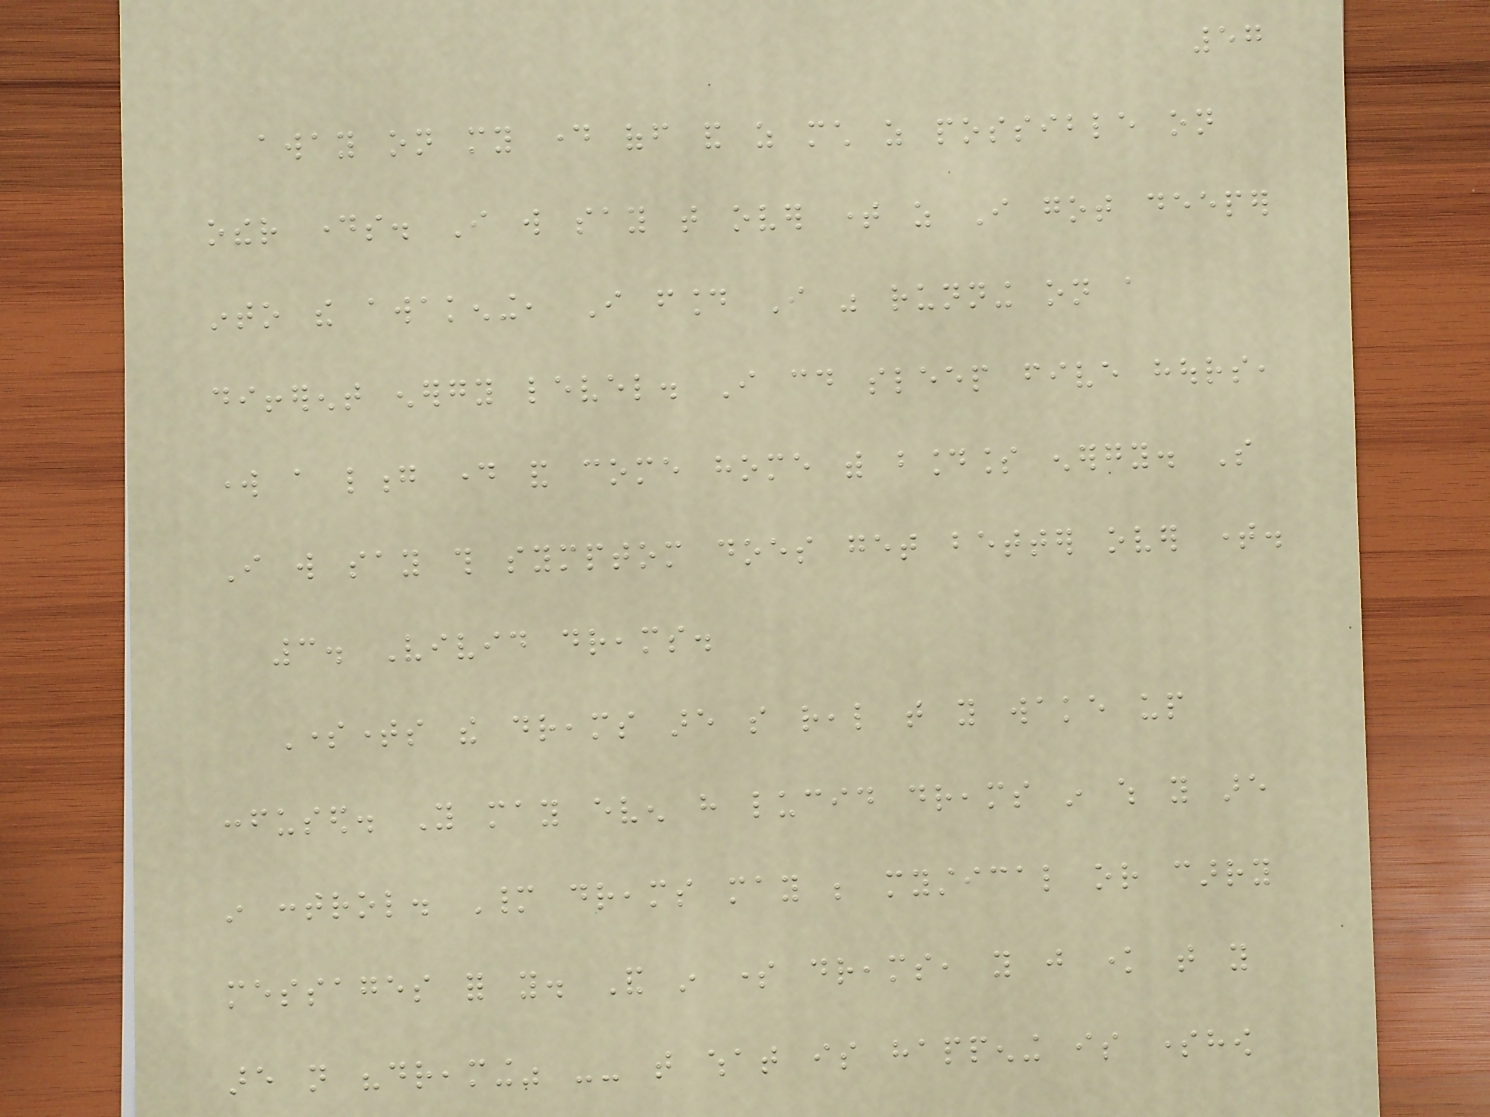57
away on my day off and as much as possible on
other days. I will say that over time as I got deeper
into the awakening, I found I was running on a
different energy level. I could sleep five hours,
work a long day and come home with boundless energy. So
I will say this symptom does get better over time.
3. Vivid dreams.
Sometimes the dreams are so real that you wake up
confused. You may even have lucid dreams in which you are
in control. Many dreams may be mystical or carry
messages for you. And in some dreams, you just know that you
are not "dreaming" -- that what is happening is somehow
